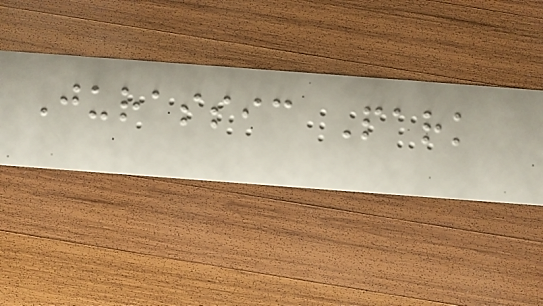Jurassic Park
